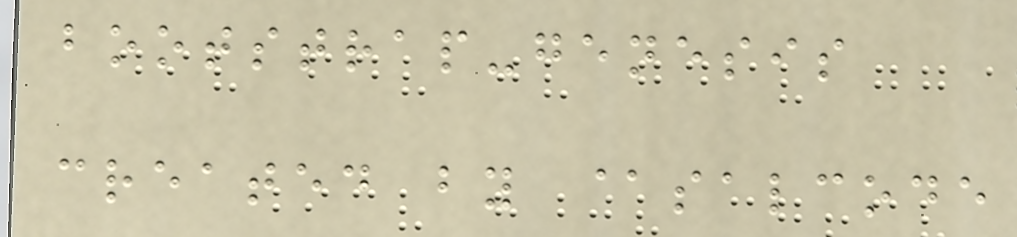bootstrap-genesis
created by @salcode
